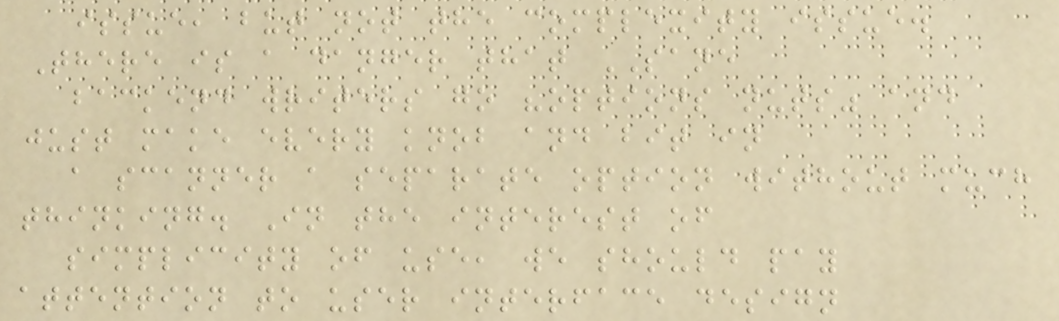issue, but not the complexity issue.
There is a danger that SANE
backend writers go "options nuts" and
just make every knob and bit in
a scanner a separate option without much
thinking. In the interest of
simplicity of use, we should pay
attention to user interface design
